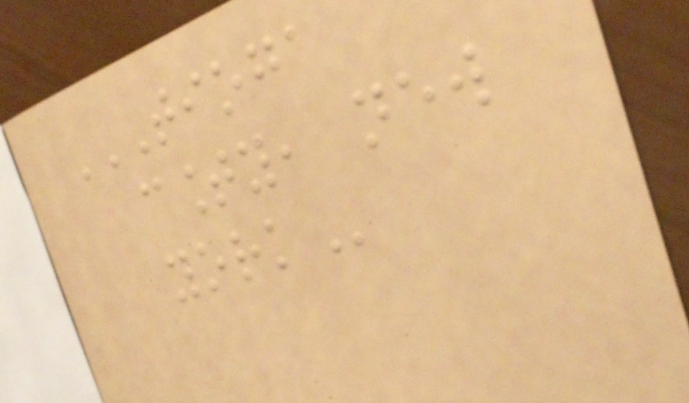TIOGA
COUNTY, NEW
YORK
